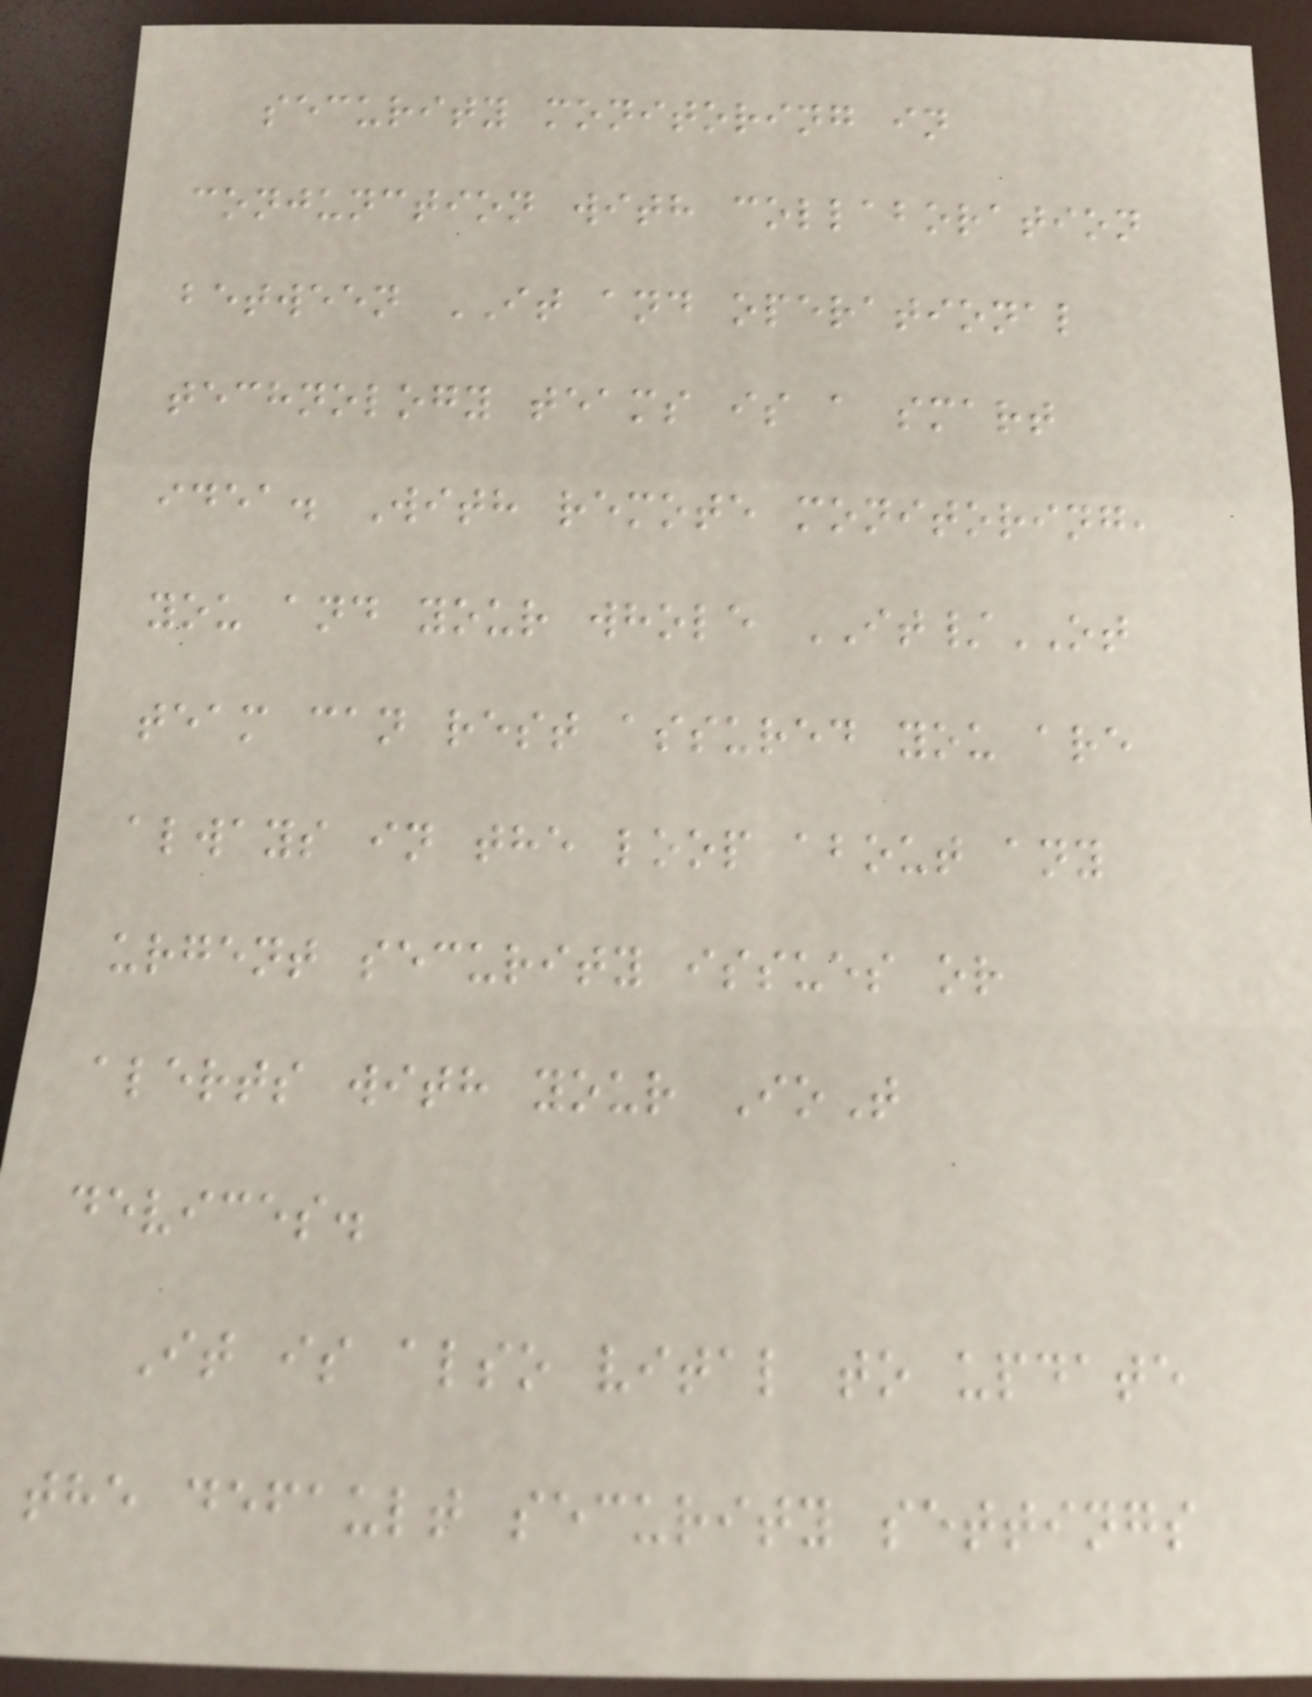security monitoring in
conjunction with collaboration
between IT and operational
technology teams is a smart
idea. With remote monitoring,
you and your whole IT/OT
team can rest assured you are
always in the loop about any
urgent security issues or
alerts with your IoT
devices.
It is also vital to update
the default security settings
